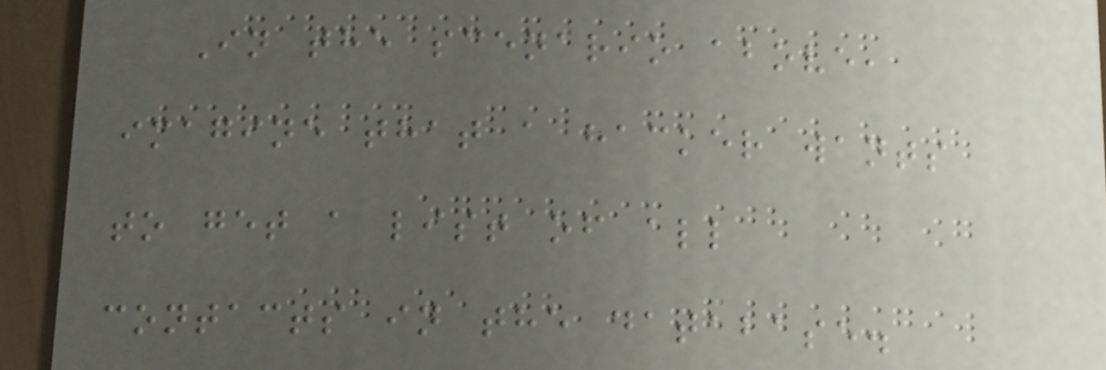In the scenario above,
imagine that a hacker wants
to get a list of all
contacts in the database.
